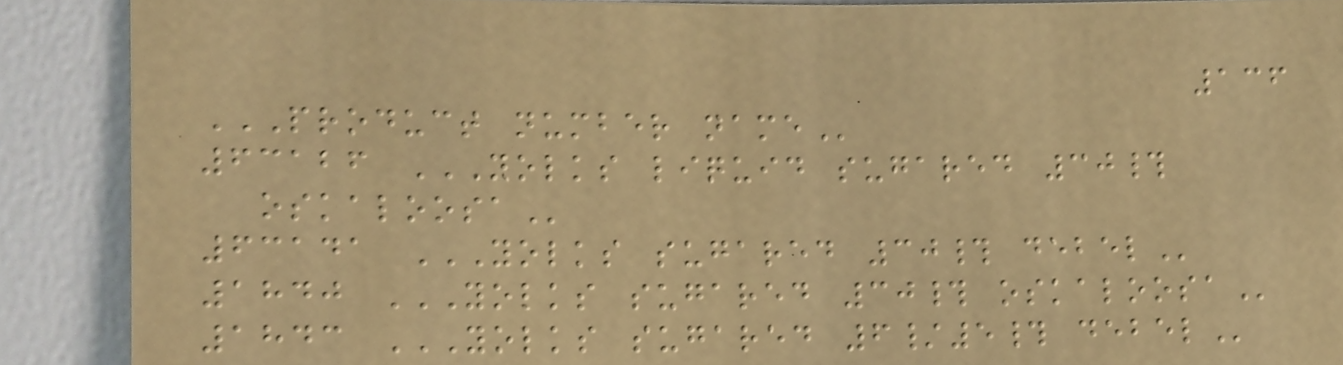136
PRODUCT NUMBER NAME
63126 YOLKS LIQUID SUGARED 30#
OSKALOOSA
63141 YOLKS SUGARED 30# DEBEL
1840 YOLKS SUGARED 30# OSKALOOSA
1843 YOLKS SUGARED 6/5# DEBEL
